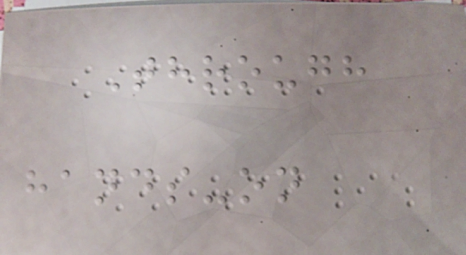Through
hands-on
